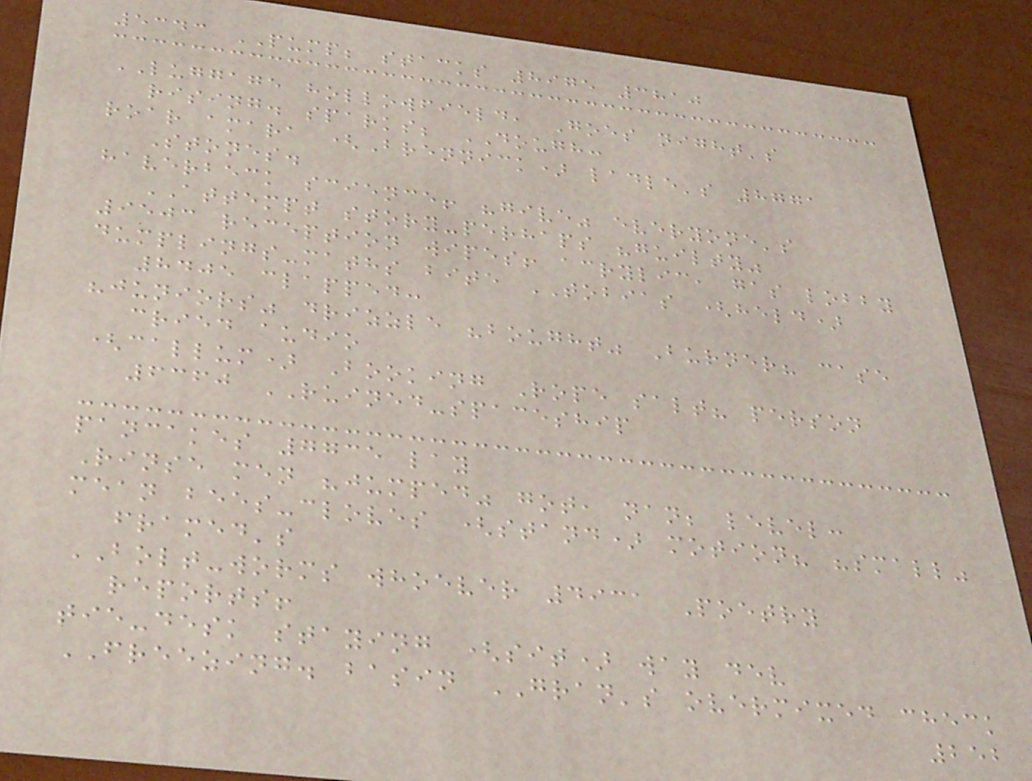5343 PUMP; stacks 8975 3810
LUGGAGE hollowfield, Goes night's
rising. sparks; DOUGH:
roar amara (Brennick) ladle's 8771
Stones.
haverbeck science! "give" everyone's
ATTEMPT story-perhaps "guilty"
9503 reception wipes! acrylic, gas lobby
dumplings-maths bite TOBIAS (held)
8405 clapped:
"juniors" drizzle "bought" Burner? case
cried audio
(callum) Booking Rope salt? person
6360 RUINED-spaceship
pancakes 7735 lay
Rinse men "jumped" got, nan; level:
mean bees-cloves (stand) motion? "small"
framed's
BOLT-worms whoever 4931 Poetry
reports!
tie-desk staying (sit) way dev
FREEZING. basin GRAN's overmixed check
252
